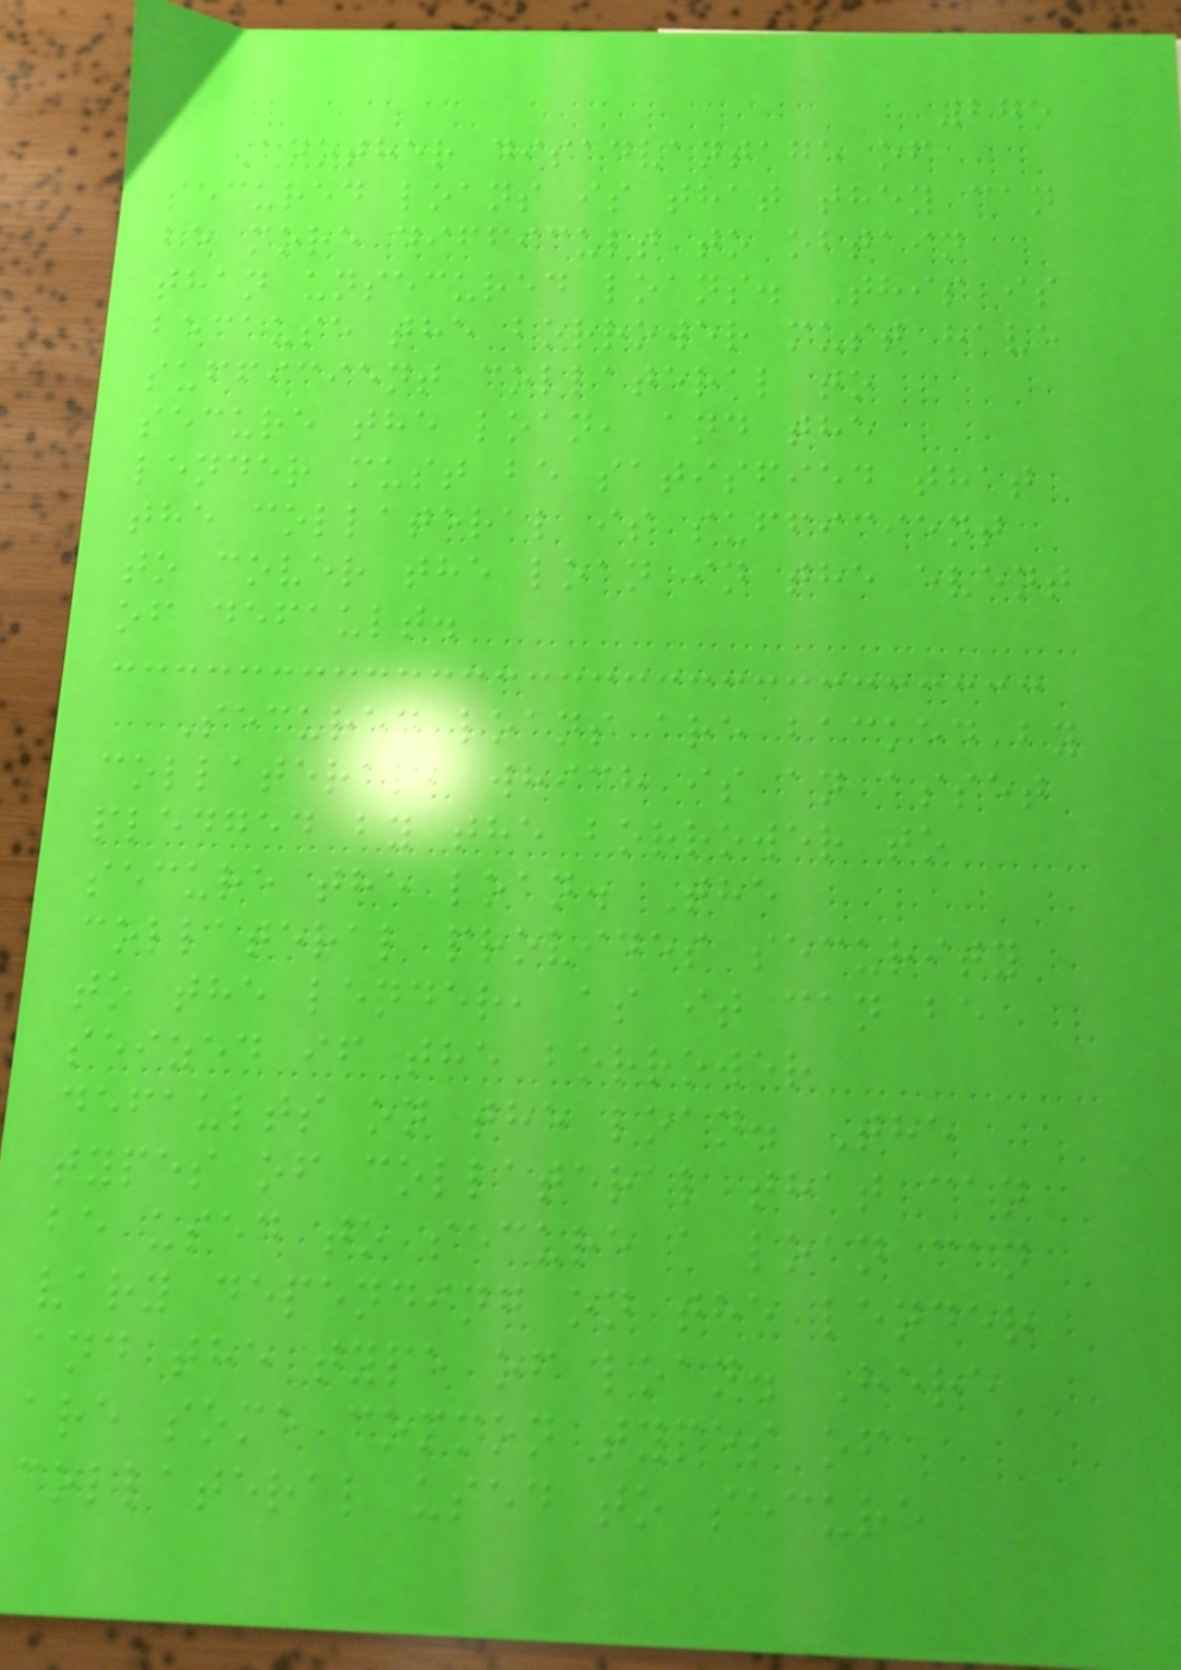275
Another disadvantage of
secured loans is that they can
be more difficult to obtain
than unsecured loans. This is
because the borrower must have
sufficient collateral to
secure the loan, and the
lender must be satisfied that
the collateral is sufficient
to cover the loan in the event
of default.
Secured loans are backed by
collateral, which is an asset
pledged by the borrower to
secure the loan. The
collateral provides security
to the lender, as it can be
seized if the borrower
defaults on the loan. The
types of collateral that can
be used to secure a loan can
vary depending on the lender
and the type of loan. Here
are some common types of
collateral used to secure
